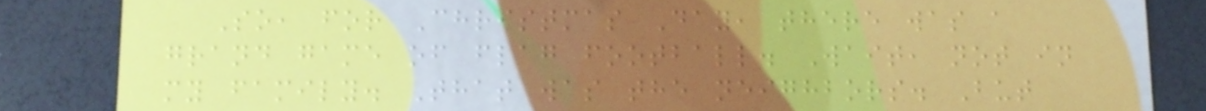So, for Christmas Day, there was a
grand game of flag football. Wait, not in
my family. That was the neighbors. But
